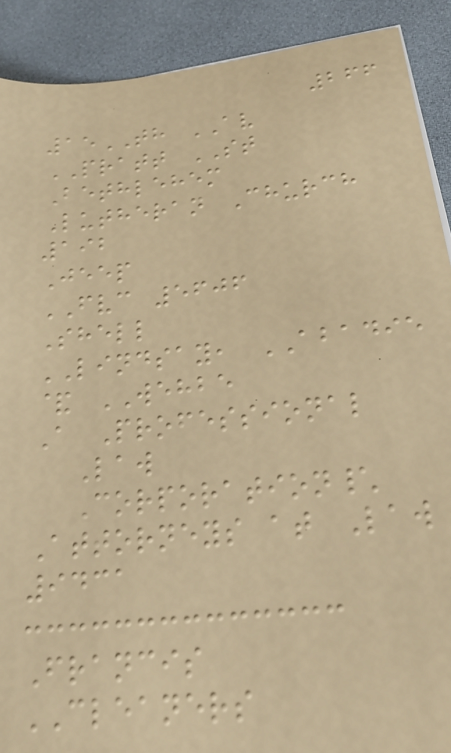266
15TH AV
PRATT ST
Bethlehem
Lutheran Church
192
Jeep
FVC 5606
Shell
LINDSAY, ABADIE
& WEHBE
A Professional
Law
Corporation\
Attorneys at Law
9431
Francis
CLEANERS
